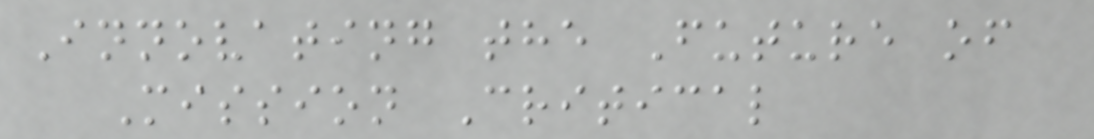Innovating the Future of
Mission Critical
